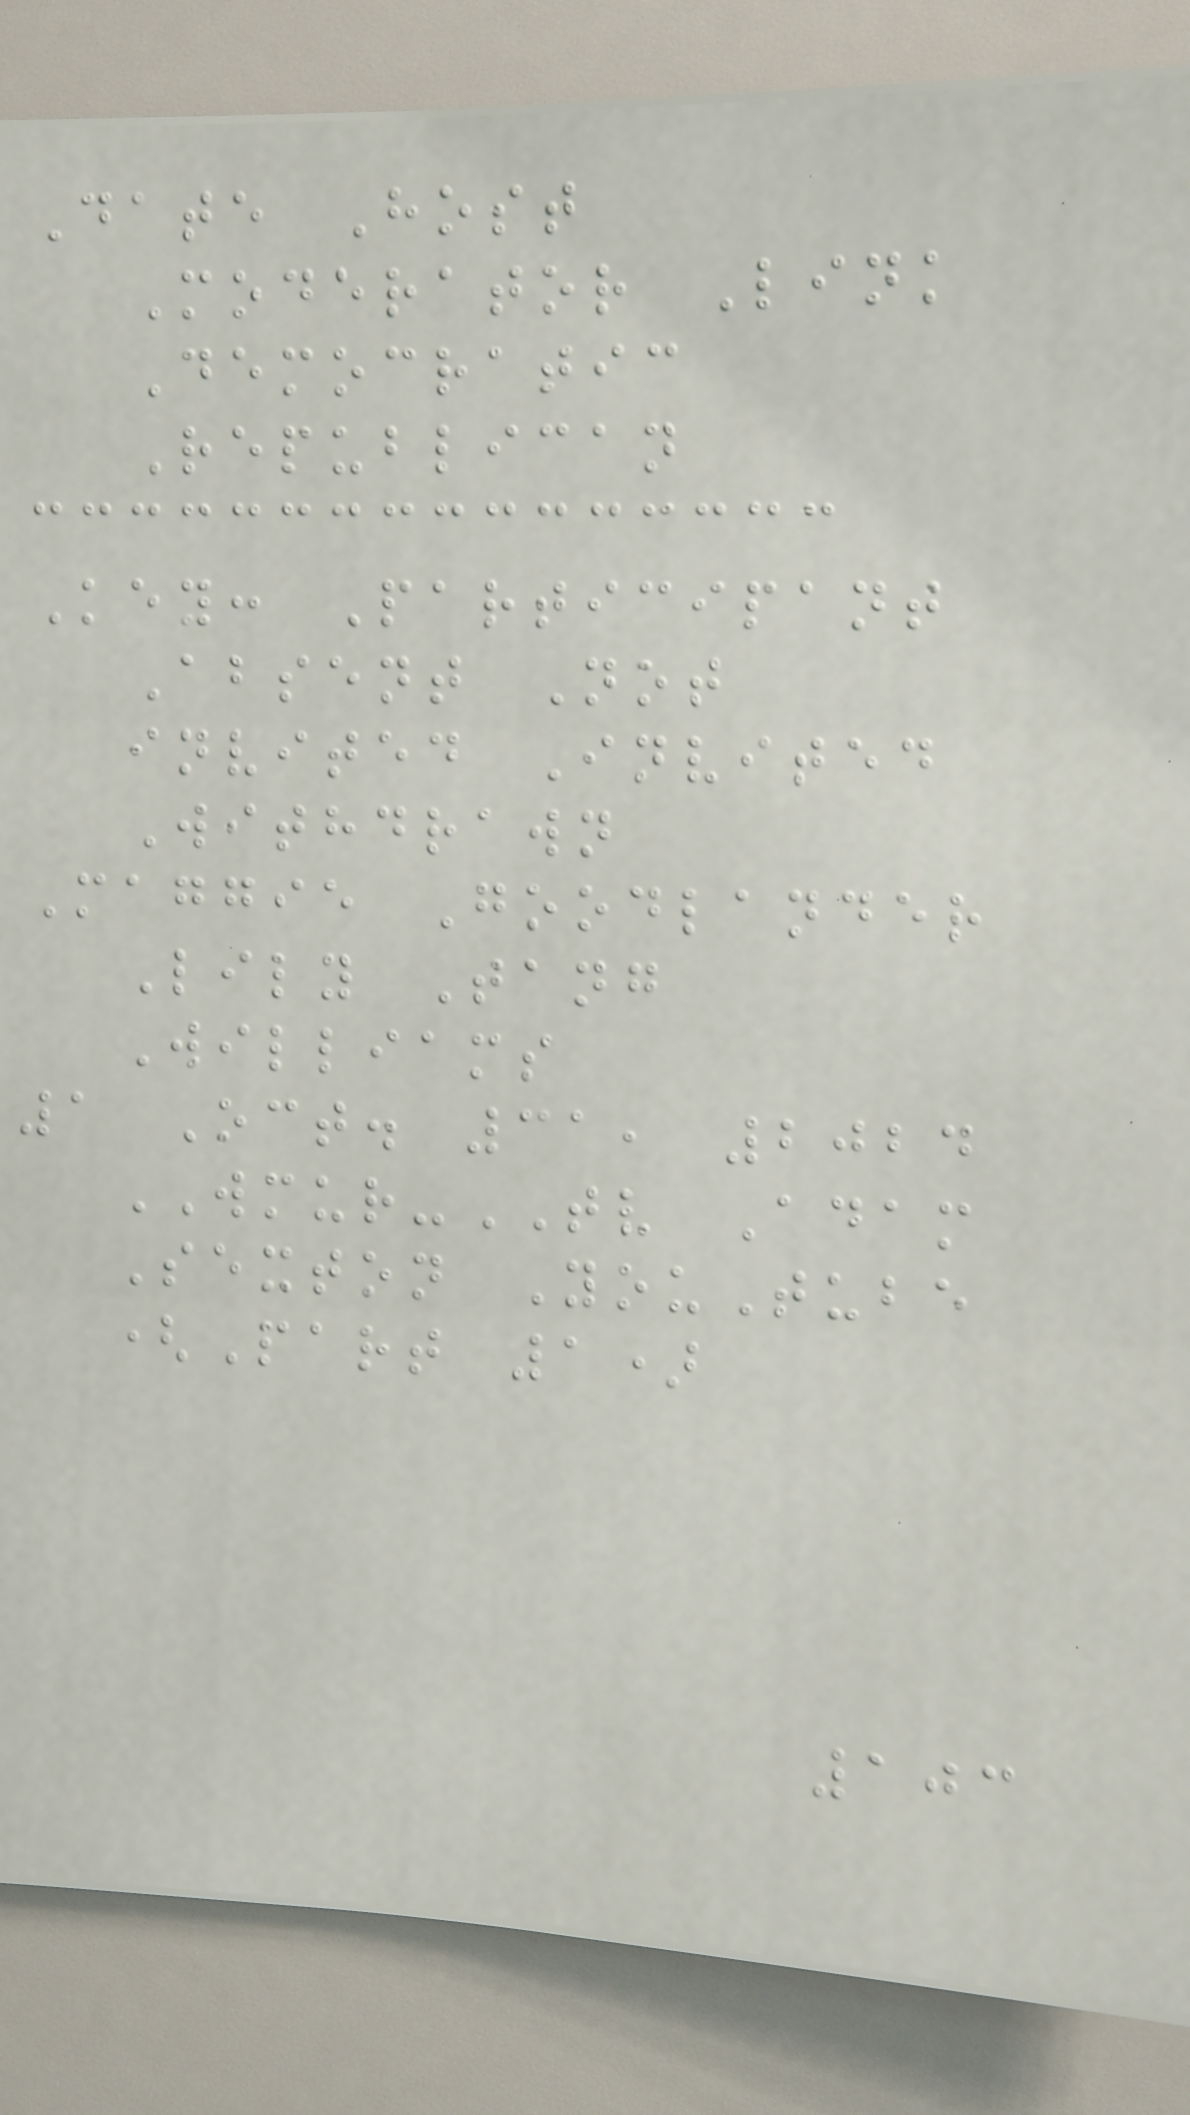Date Host
Moderator Link
Democratic
Republican
Key: Participant
Absent Not
invited Invited
Withdrawn
Maggie Goodlander
Lily Tang
Williams
1 Oct. 31, 2024
WMUR-TV Adam
Sexton YouTube
(Part 1)
103
